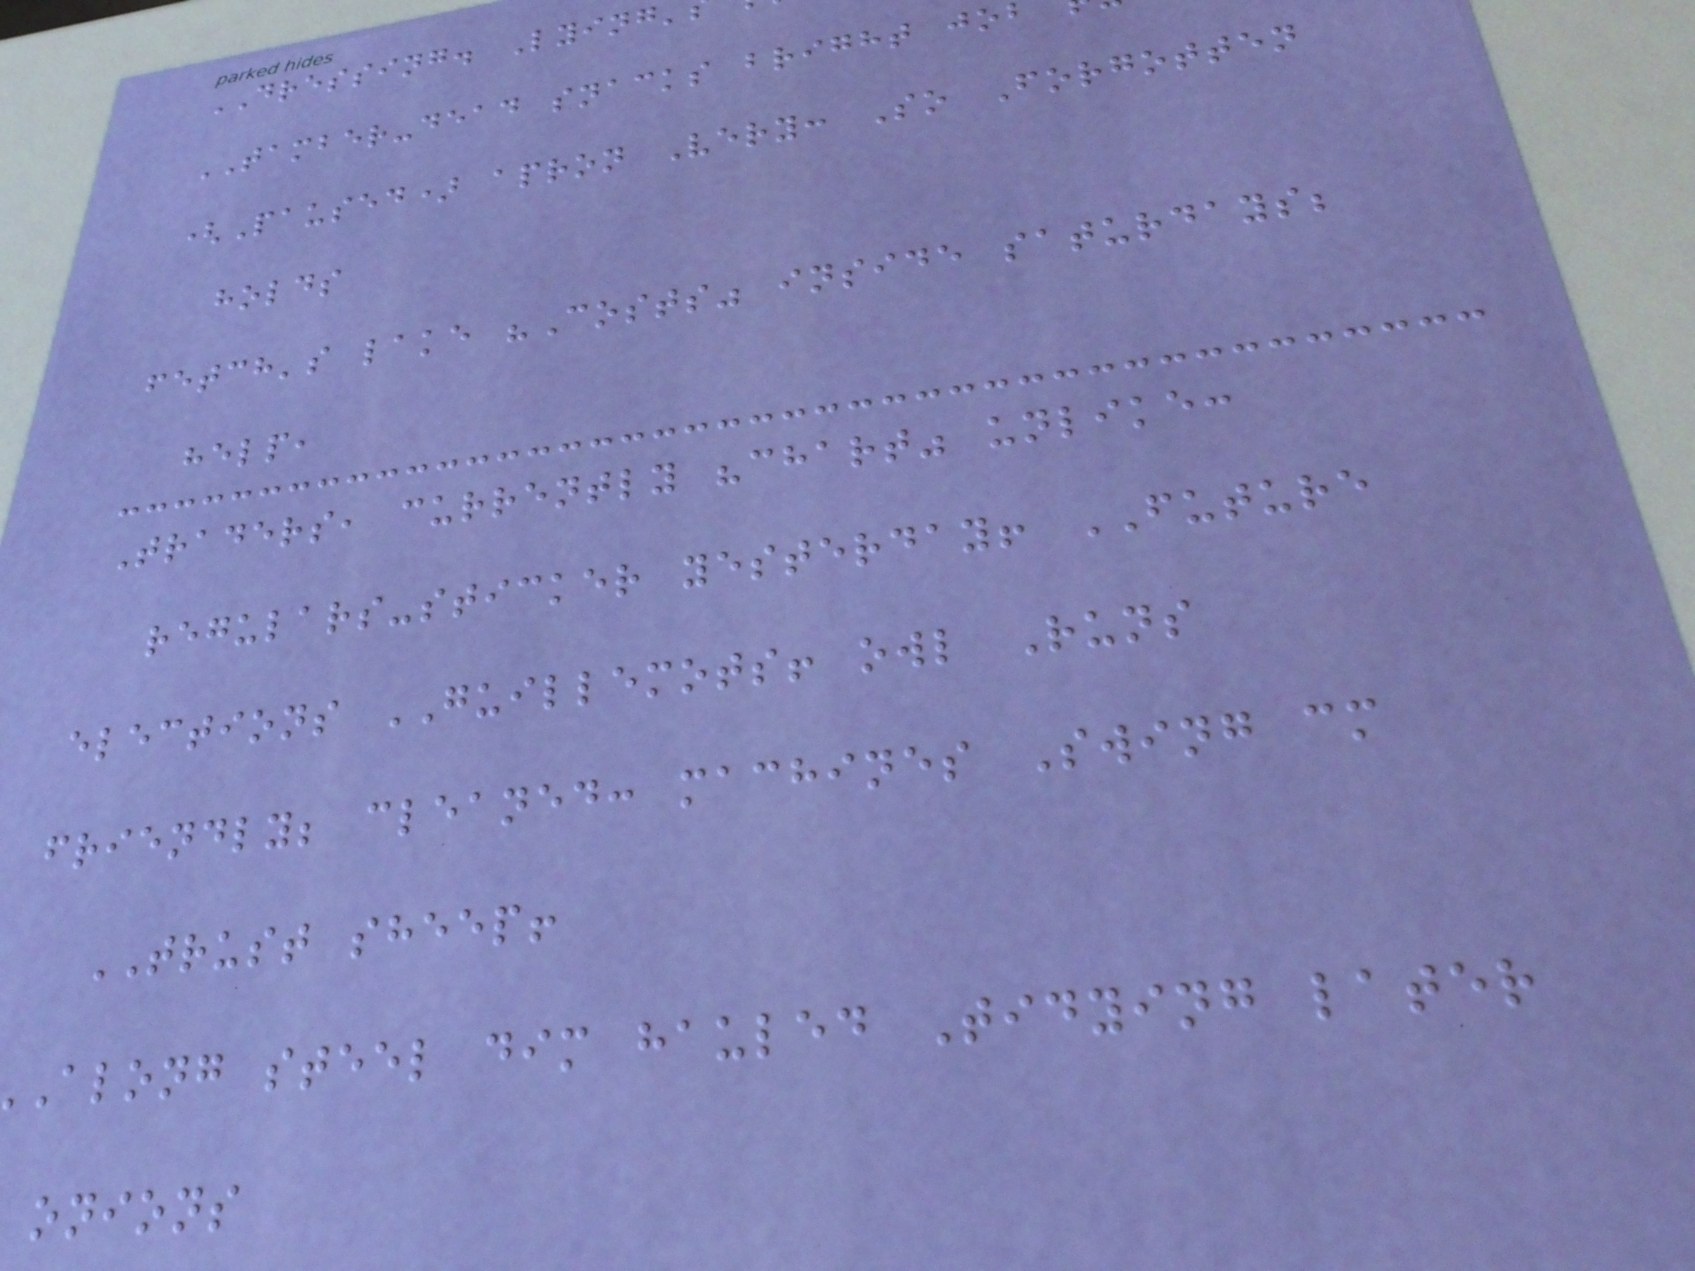DRESSING. Lying'
TAMBER-dead snacks bright jo
(Paused) apron Very: So Forgotten
holds
fetch's lake "Costs" inside saturdays;
help,
Traders, currently "chart" unlike:
regulars-sticker yesterday! FUTURE
elections GUILLEMOTS! owl Runs
friendly; cleaned: machines Swing cm
TRUST sheep!
along steel dim hauled Tidying later
onions
